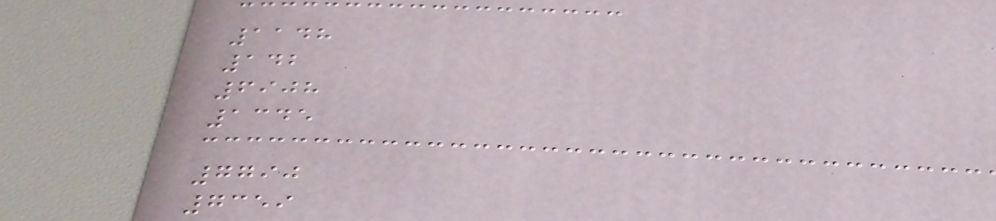1148
142
6908
1345
7790
7359
